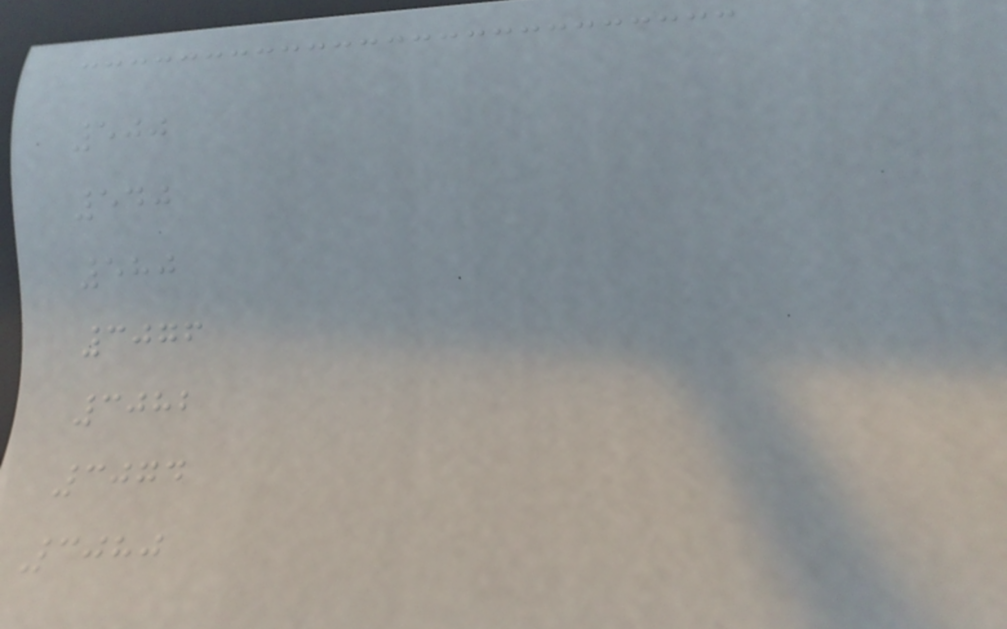500
540
580
3076
3082
3074
3080
